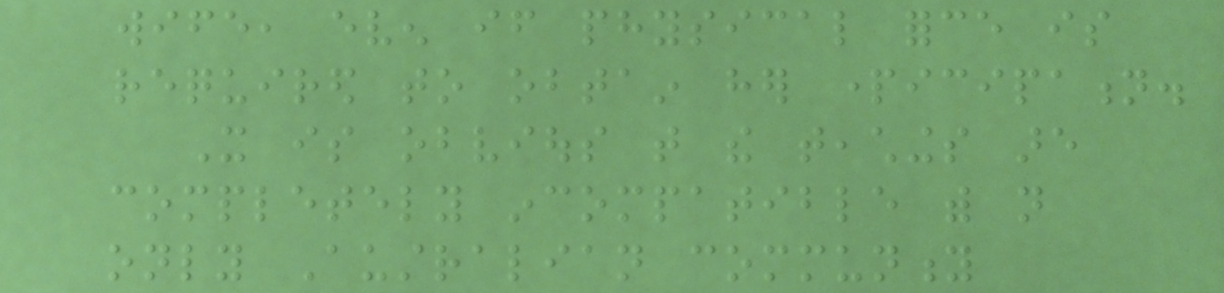wife, even if physical force is
required to obtain her participation.
It is obvious that the teachings are
completely incompatible with not
only Australian community
